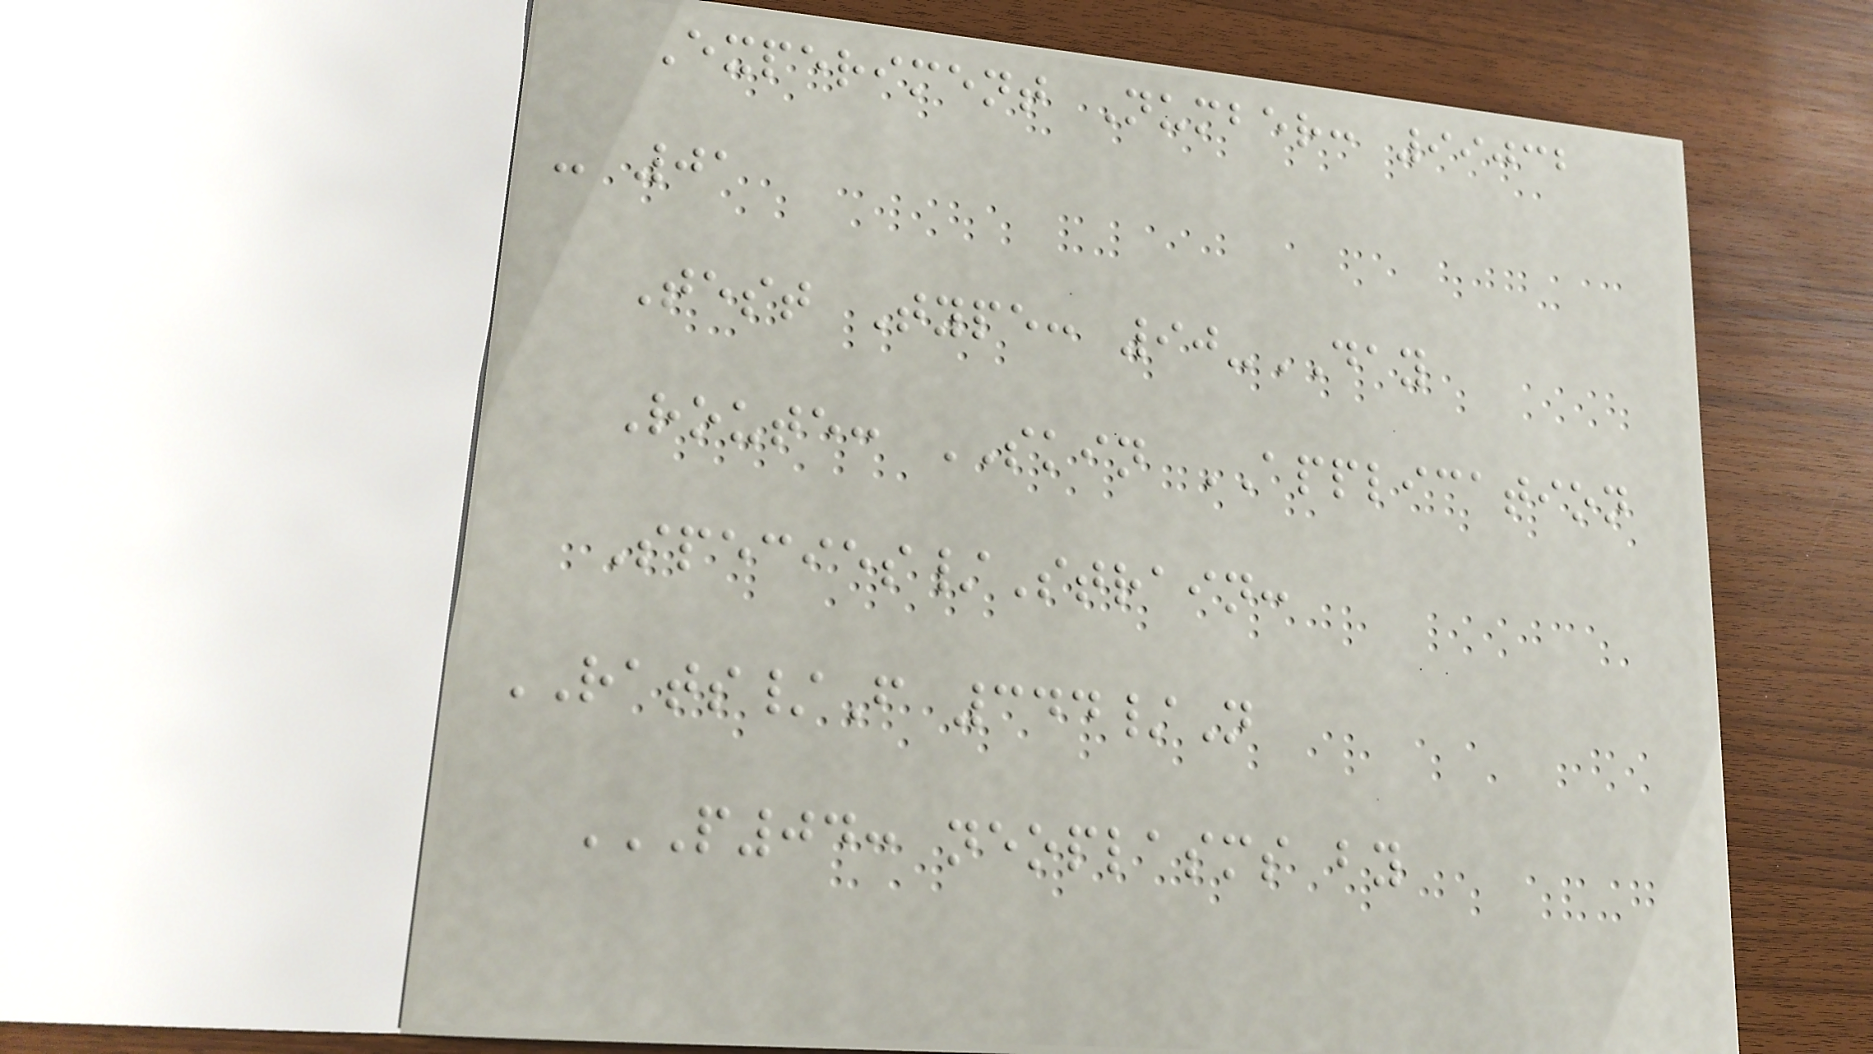Experiment Number: 99032
- 01
Test Type: 90-DAY
Route: SKIN APPLICATION
Species/Strain:
RATS/F 344/N
P04: NEOPLASMS BY
